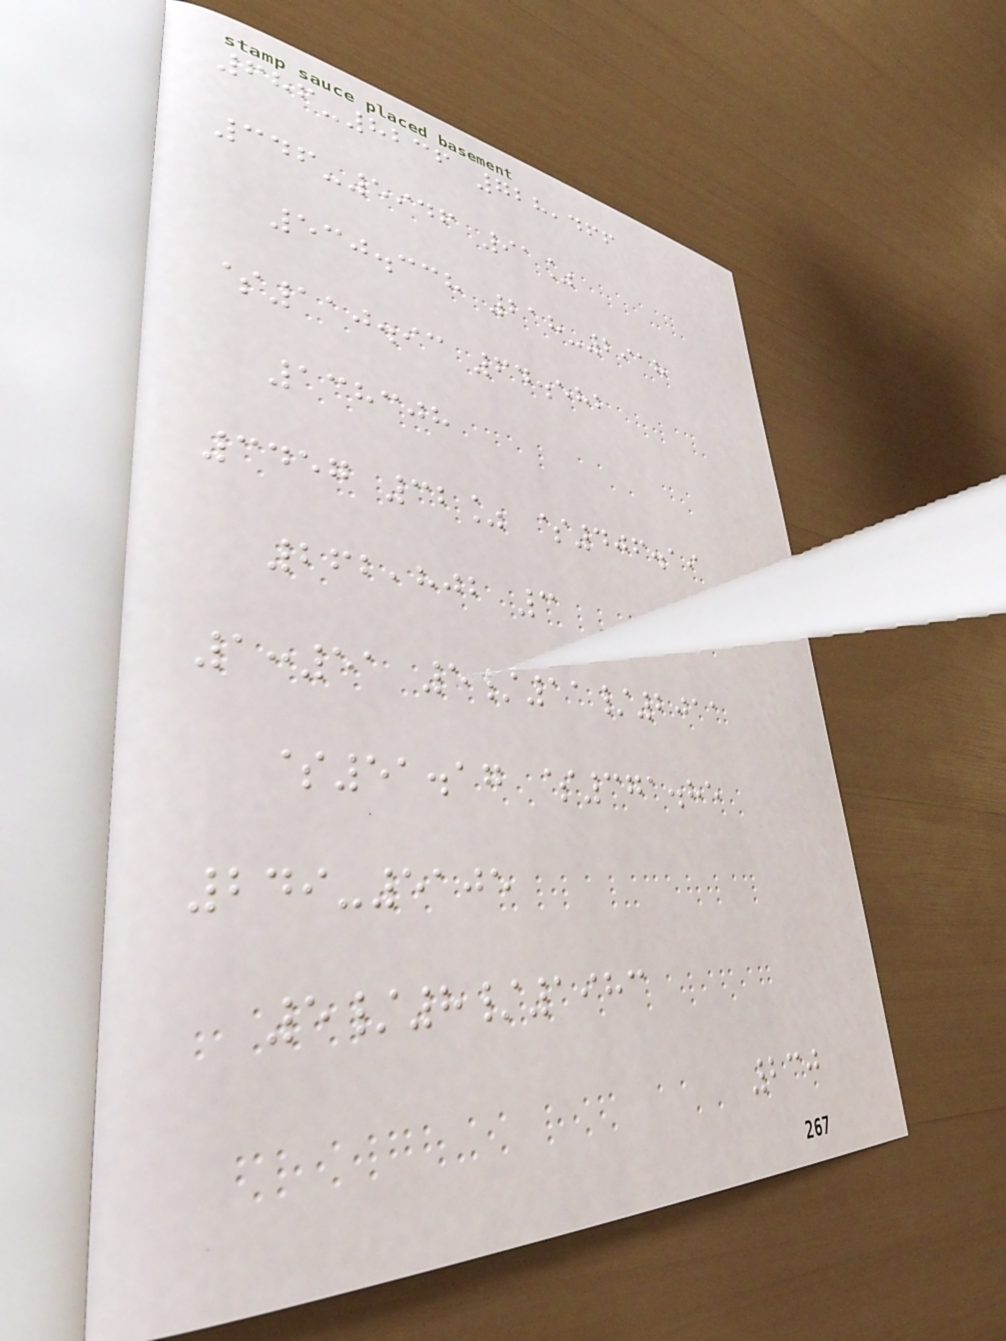686-8236 728,466
346-5946 91%
530.338 218-2918
$110.93 64.582
138308
3457 32% $406.19
262,802 3
1:51 5/11/2011
$51.17 $371.85
249-5105
5/8/1983
230
